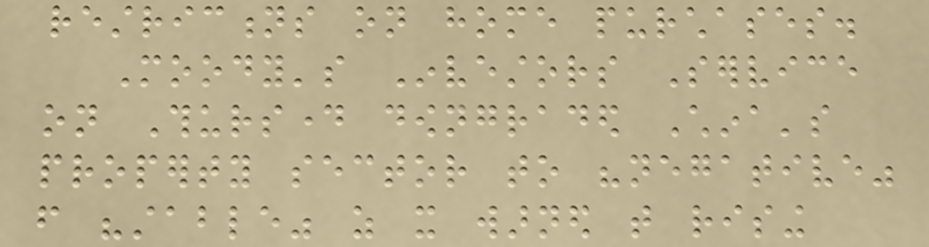restrictions on home purchases.
Moody's Investors Service
on Thursday downgraded China's
property sector to "negative"
from "stable" as it warned that rising
